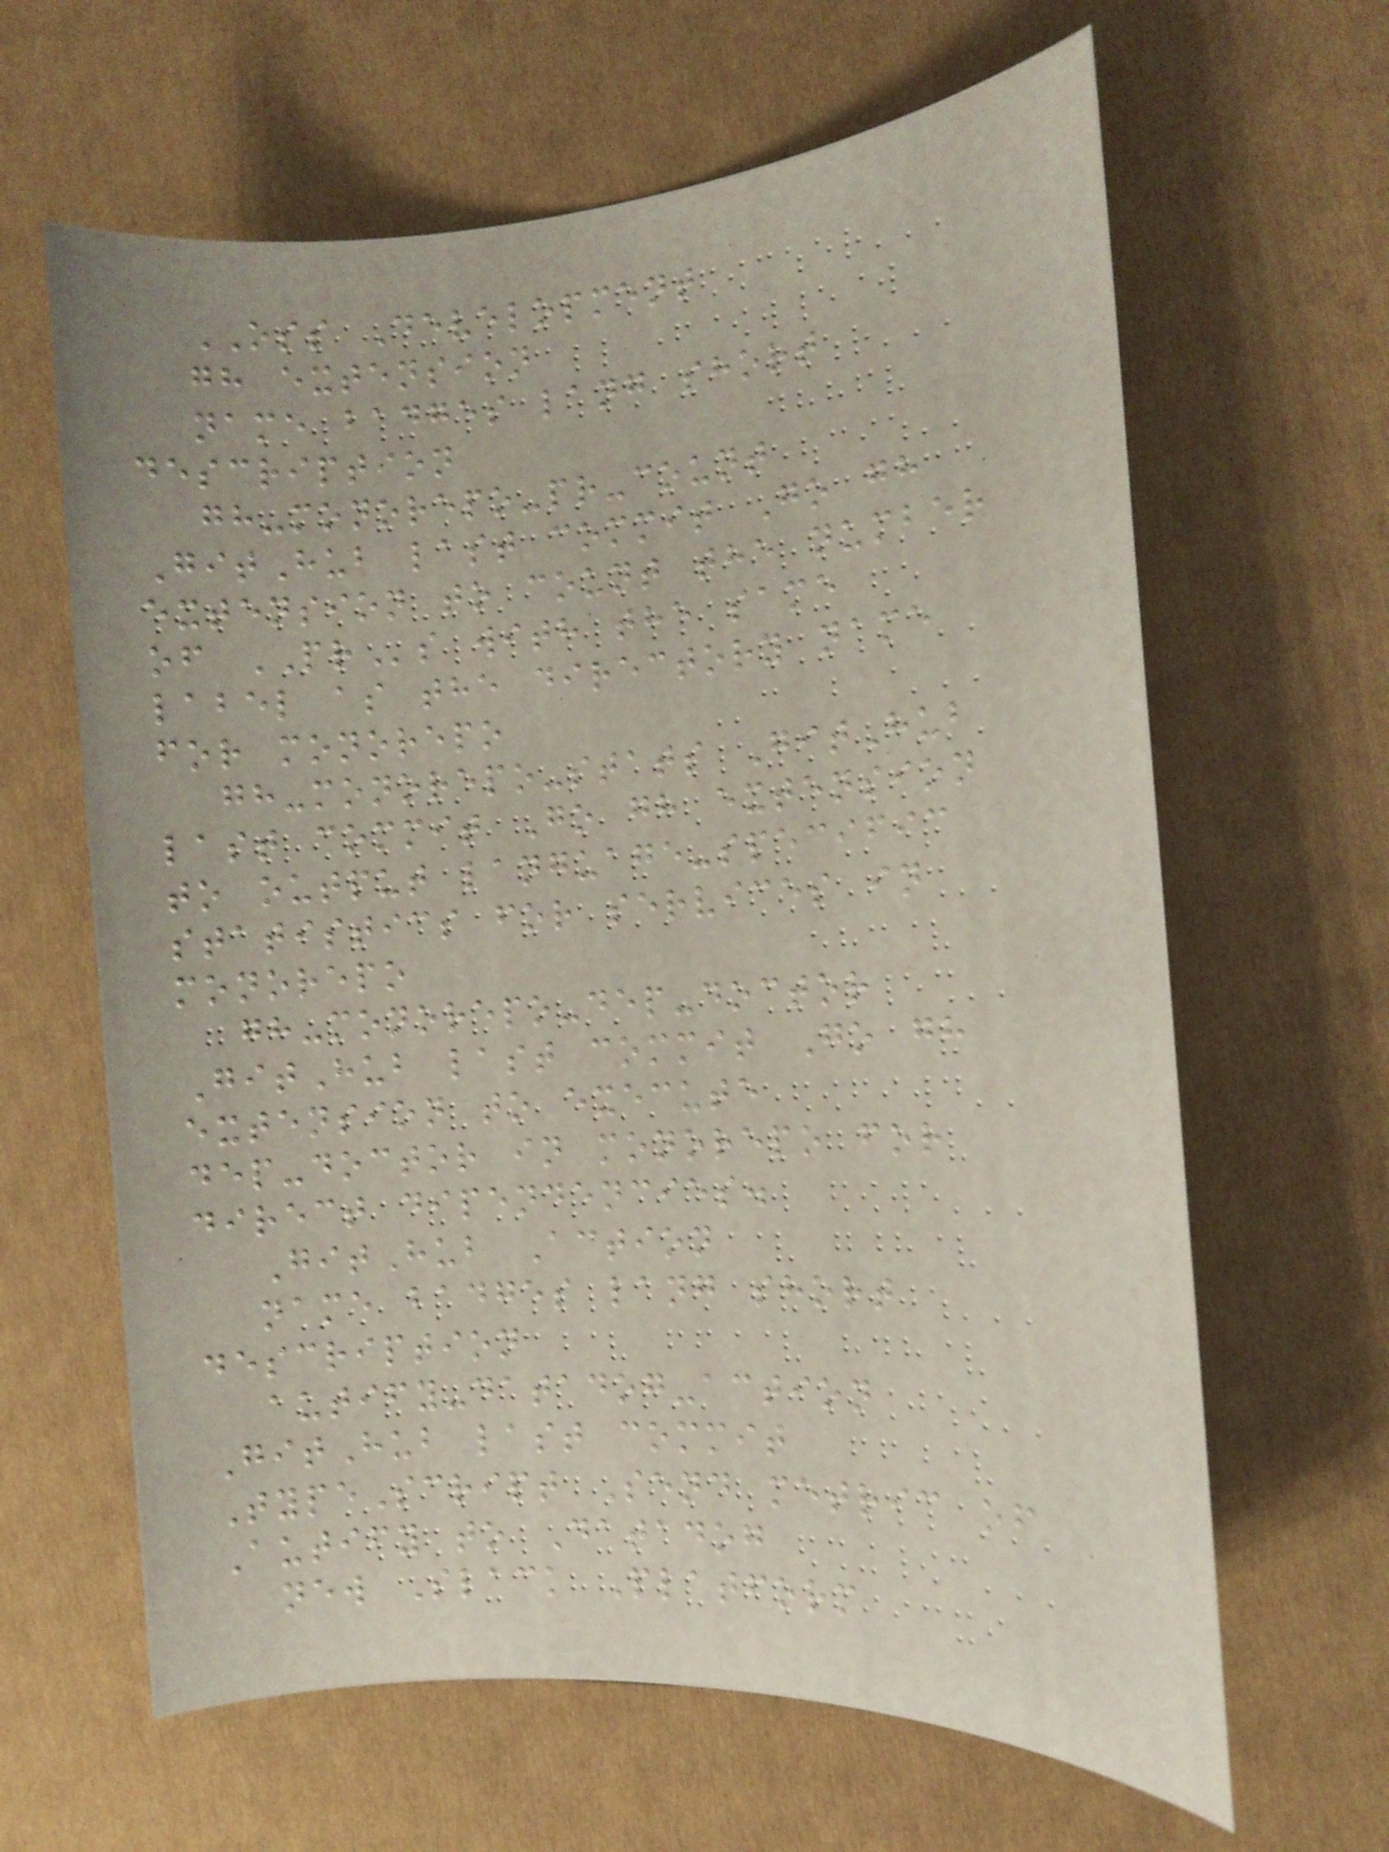OSS Development
gh extension
name badges lang short
description
gh-monorepo-pr-count
GitHub last commit Go gh
extension to count the number
of PRs with the same
label as the directory name
for monorepo
gh-monorepo-stats GitHub
last commit Go gh extension
to output language-specific
statistics for services in
monorepo
gh-monorepo-dep-doctor
GitHub last commit Go gh
extension to execute
dep-doctor in monorepo for
direct dipendencies.
GitHub Action
name badges lang short
description
autify-datadog-action
GitHub last commit
TypeScript Send metric of
Autify to Datadog
new Slack Platform
